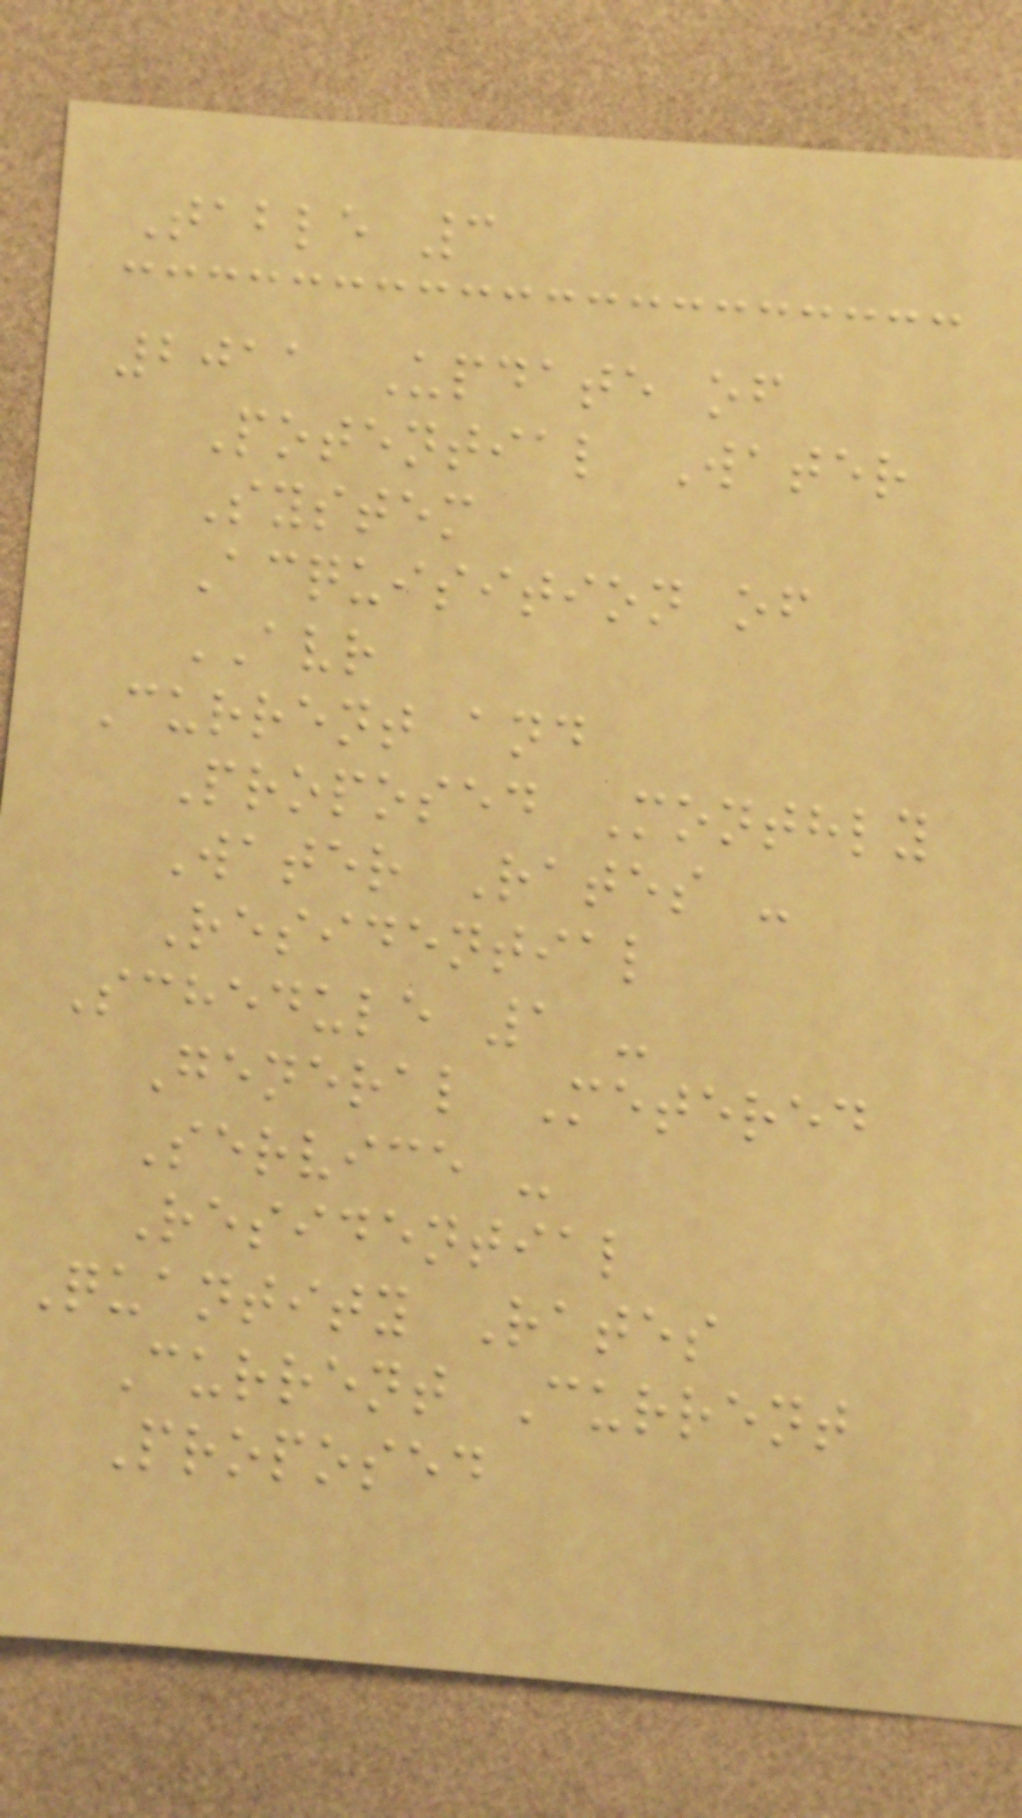Table 3
2011 Update of
Potential Water
System
Acquisition of
AVR
Current and
Proposed Monthly
Water Rates -
Residential
Schedule 1 -
General Metered
Service -
Residential
Quantity Rates
Current Current
Proposed
